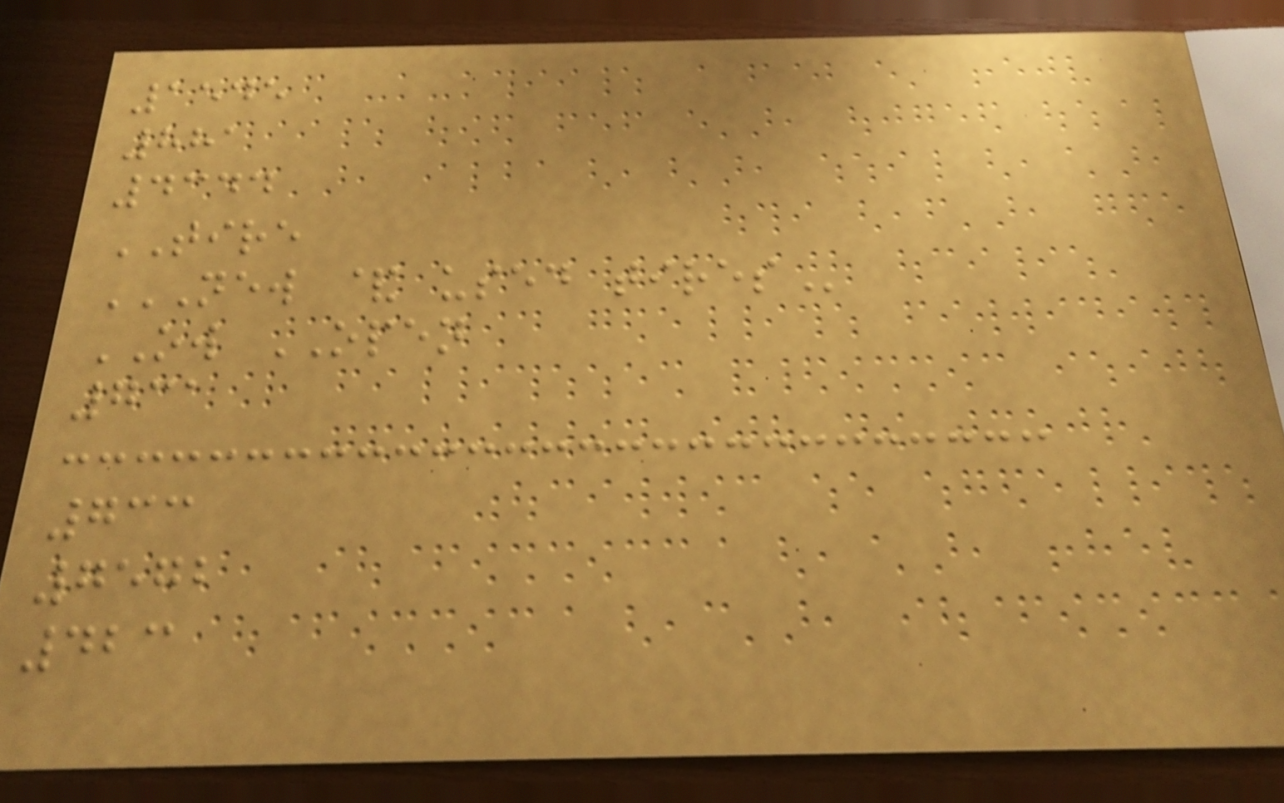1545
881
4344
TIRE
NEW & USED TIRES
OW OPEN
731
733
7572
423
